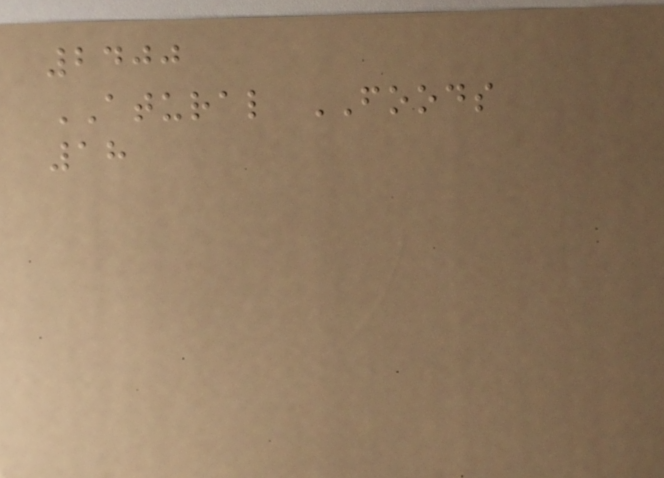2400
ATURAL FOODS
18
